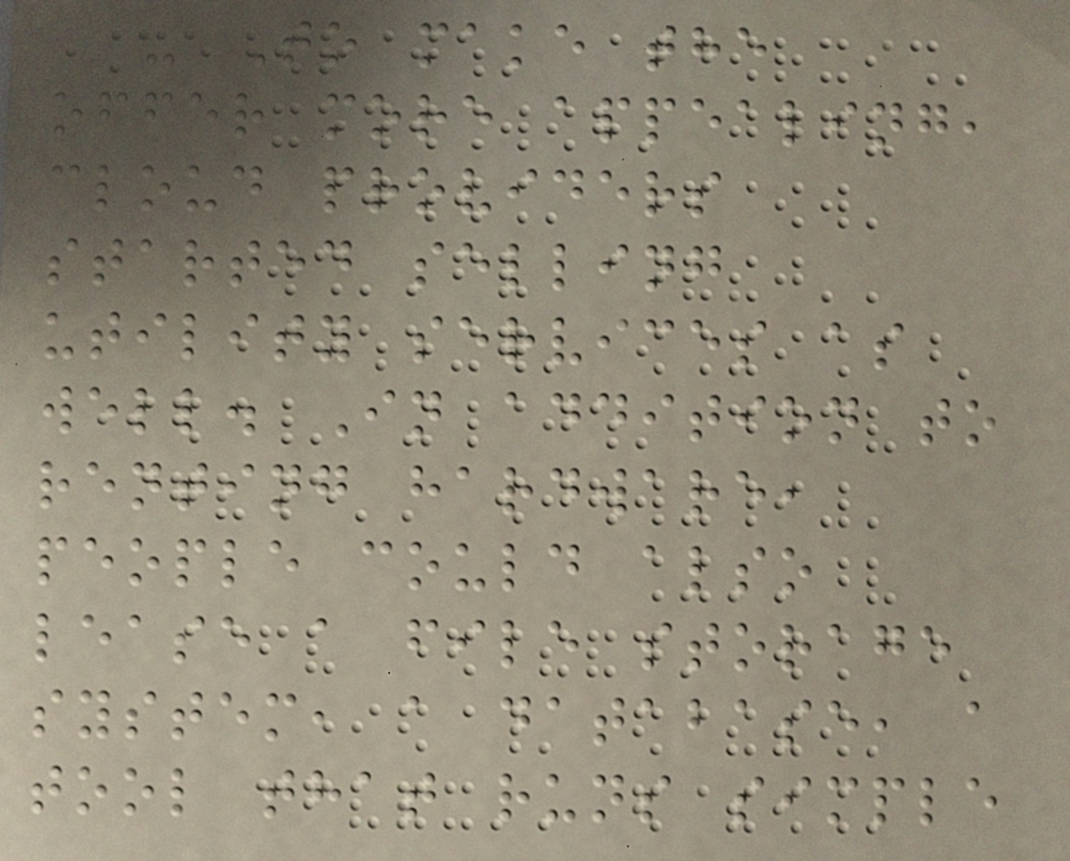- To make the
offer more appealing,
cloud providers
started selling
utility services as
well. In addition to
renting hardware,
people could also
lease a file storage
system, a database, a
tool that runs simple
